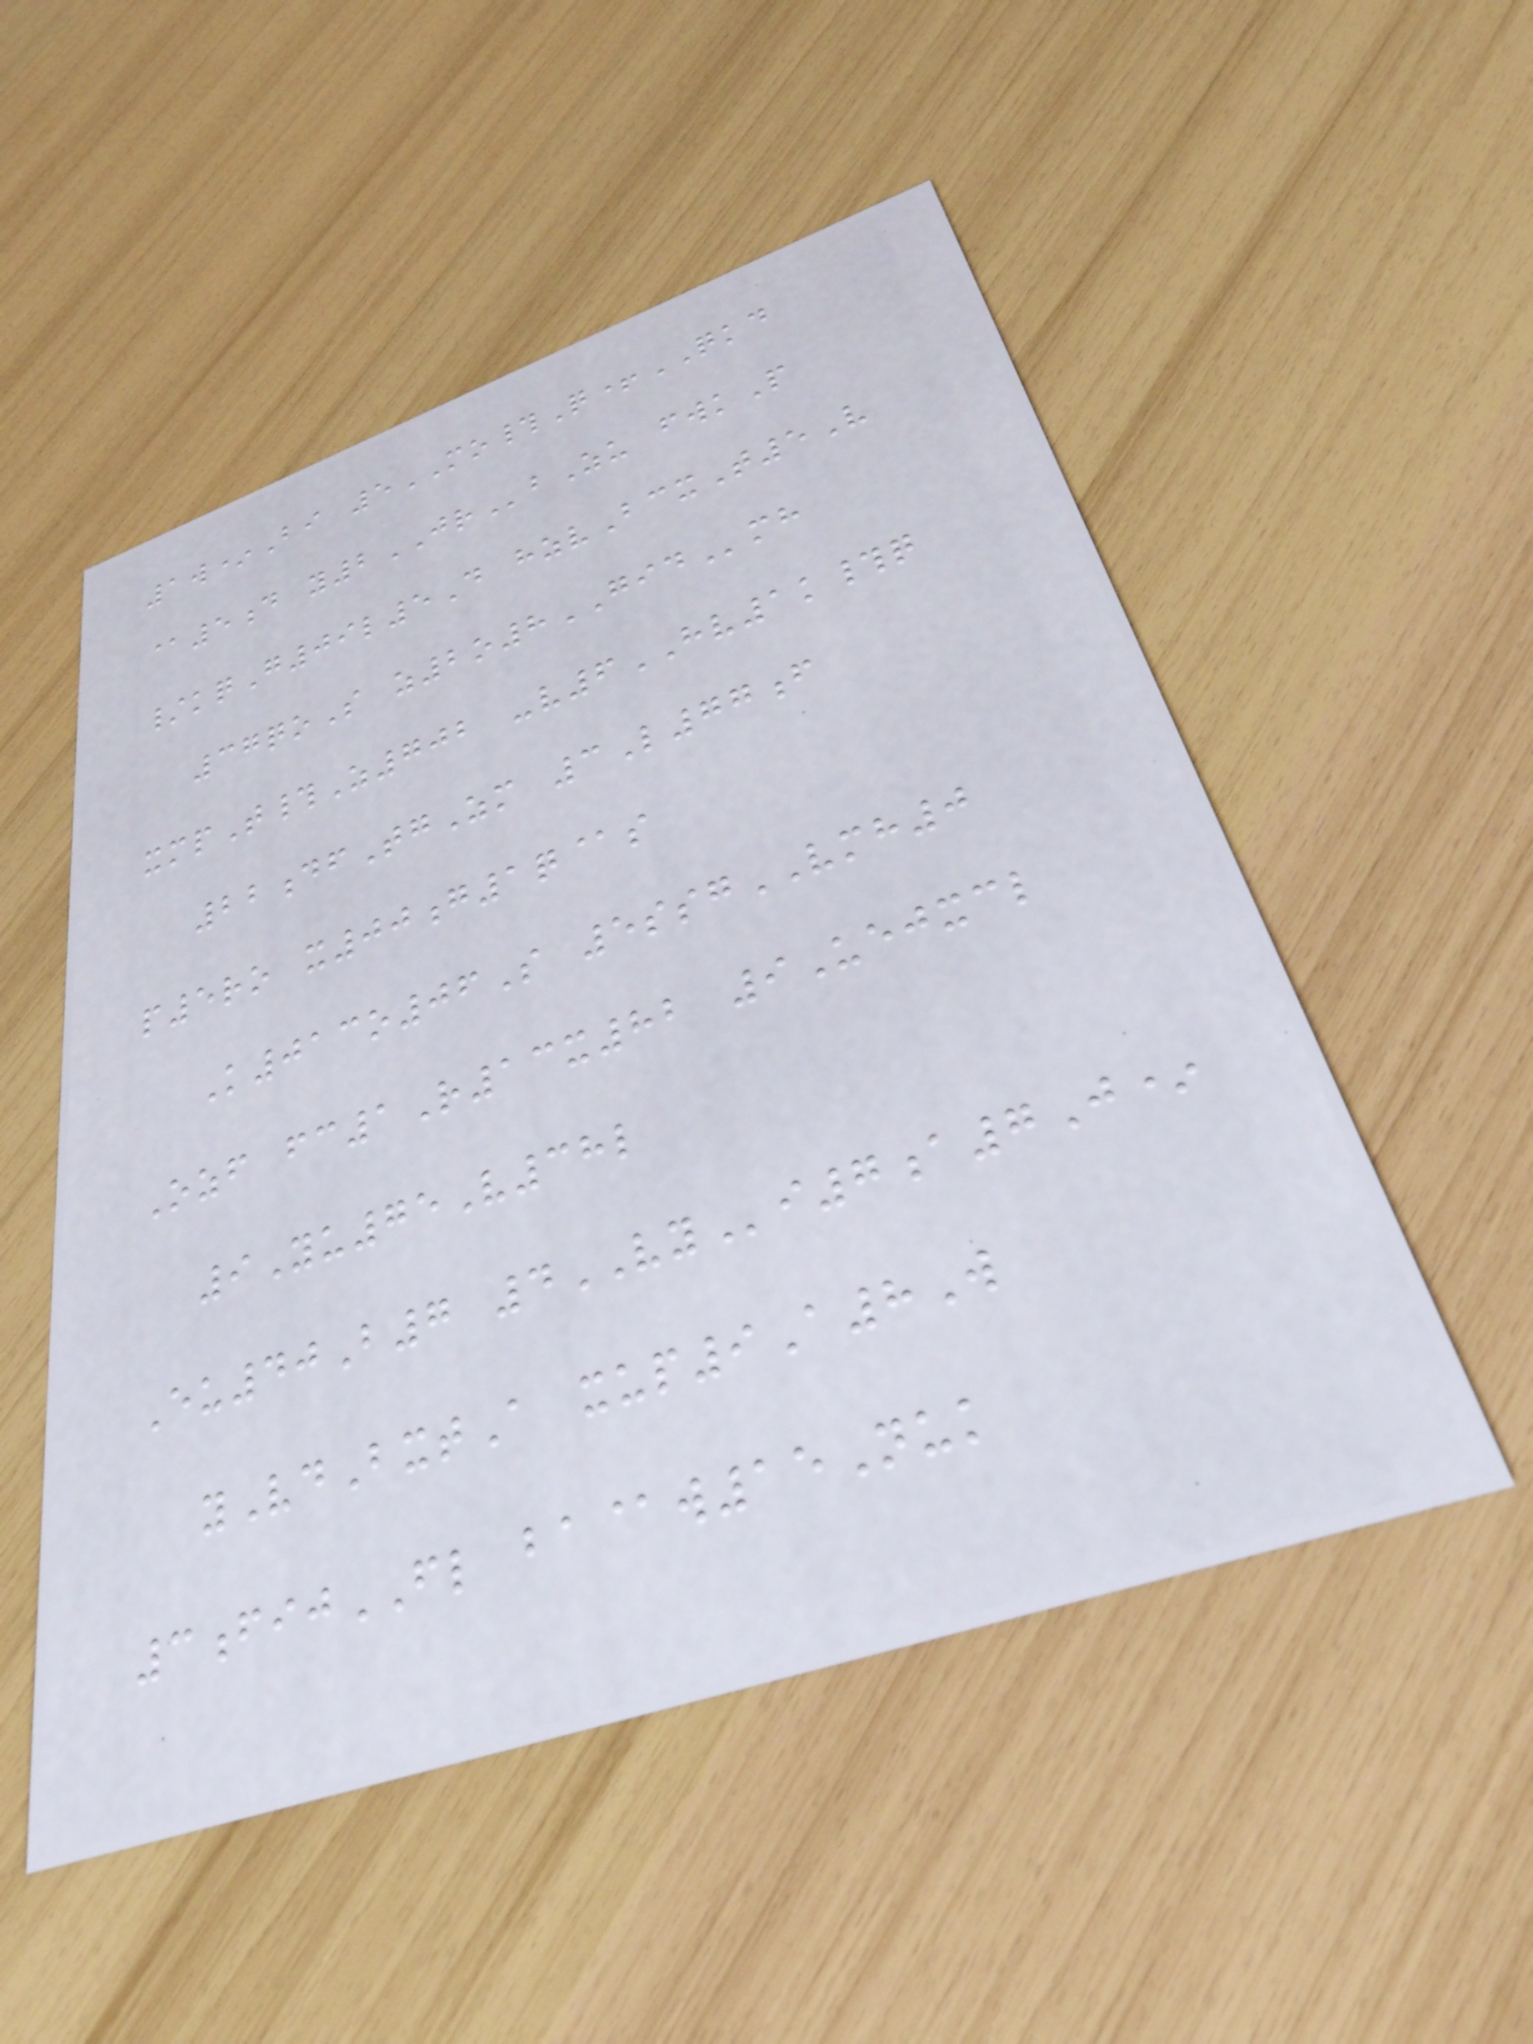1w*Bi 5MO#Q+QKD
@5d y2JRbZu fwkP
/kqG09l5D hzvBcxT5V
37qoS z2o8GIDmh
xmpT#Z702 -v6HV1k#q
22dfTgZm 3L77f
p5ro x00g1q@s
K013o06S 5ssgVMH0
Ozf fc1R13x82 9Uejxcl
9Yu75V38l
Eu40B7 4VYi7a7J*
yVdBxtA xup9A8W
3fijFL ba@w15Nuk
